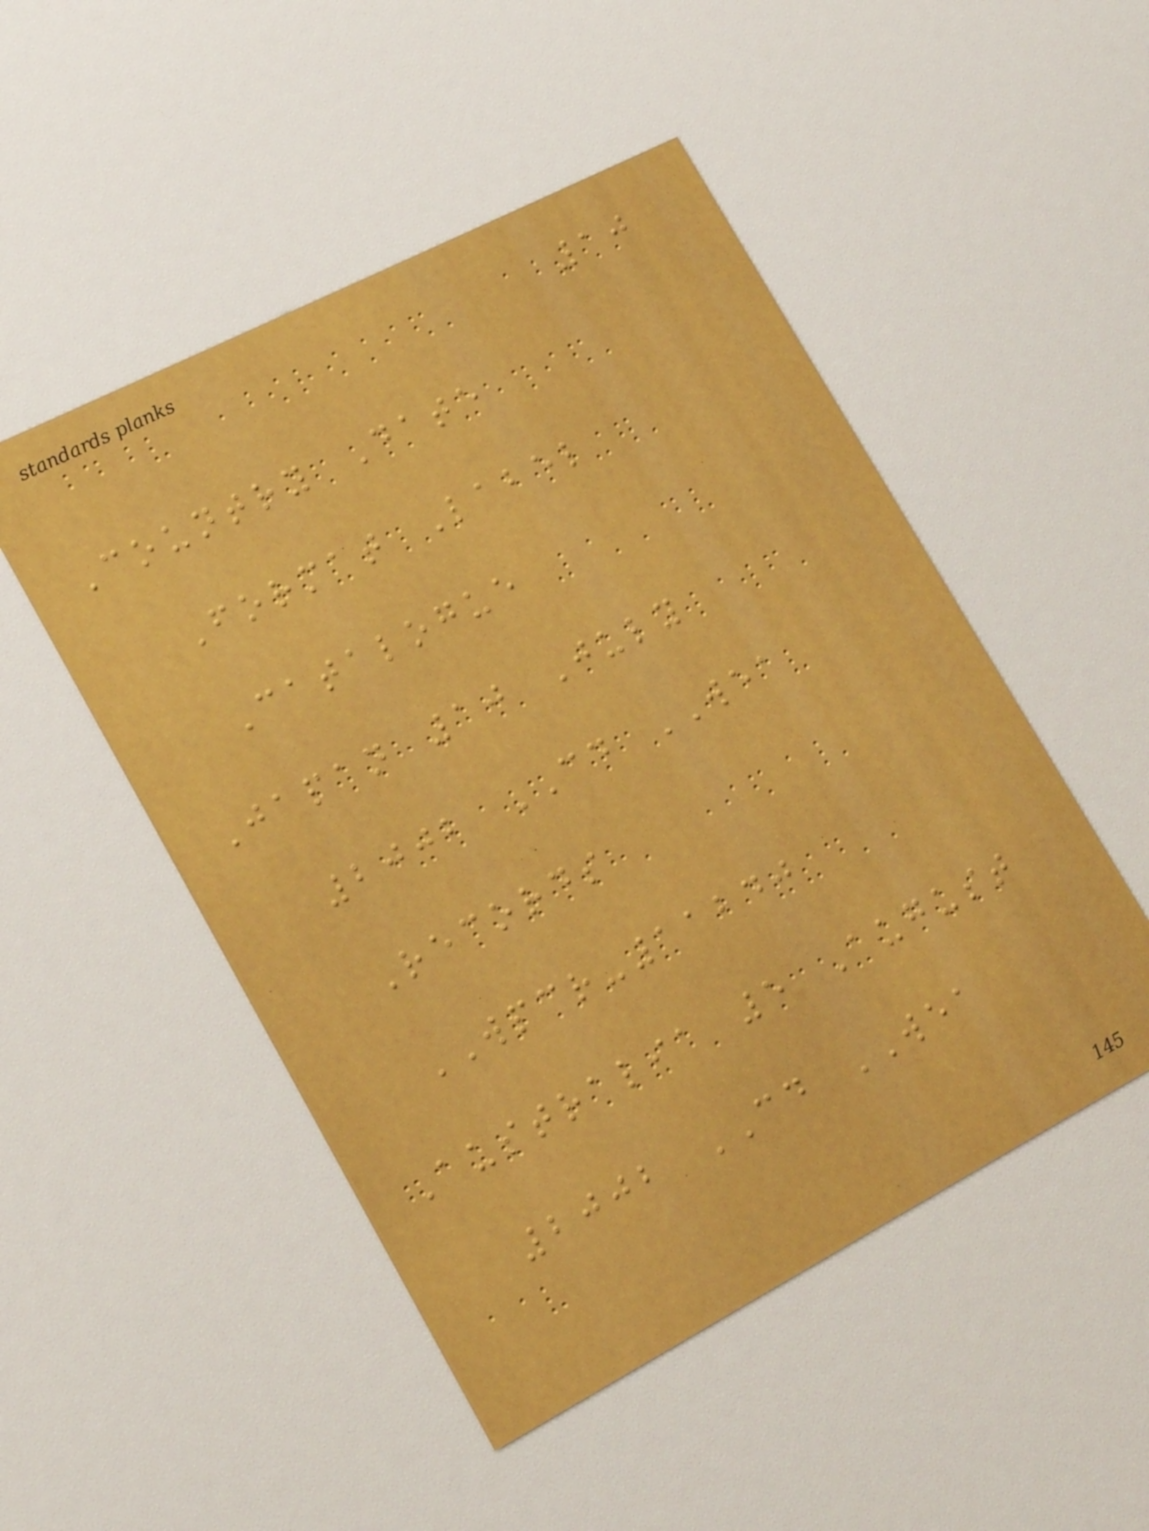10
Country Date
Format Label
Catalogue
Japan 10 July
2002 CD WEA
Records
WPCR-11240
Australia 5 August
2002 CD WEA
